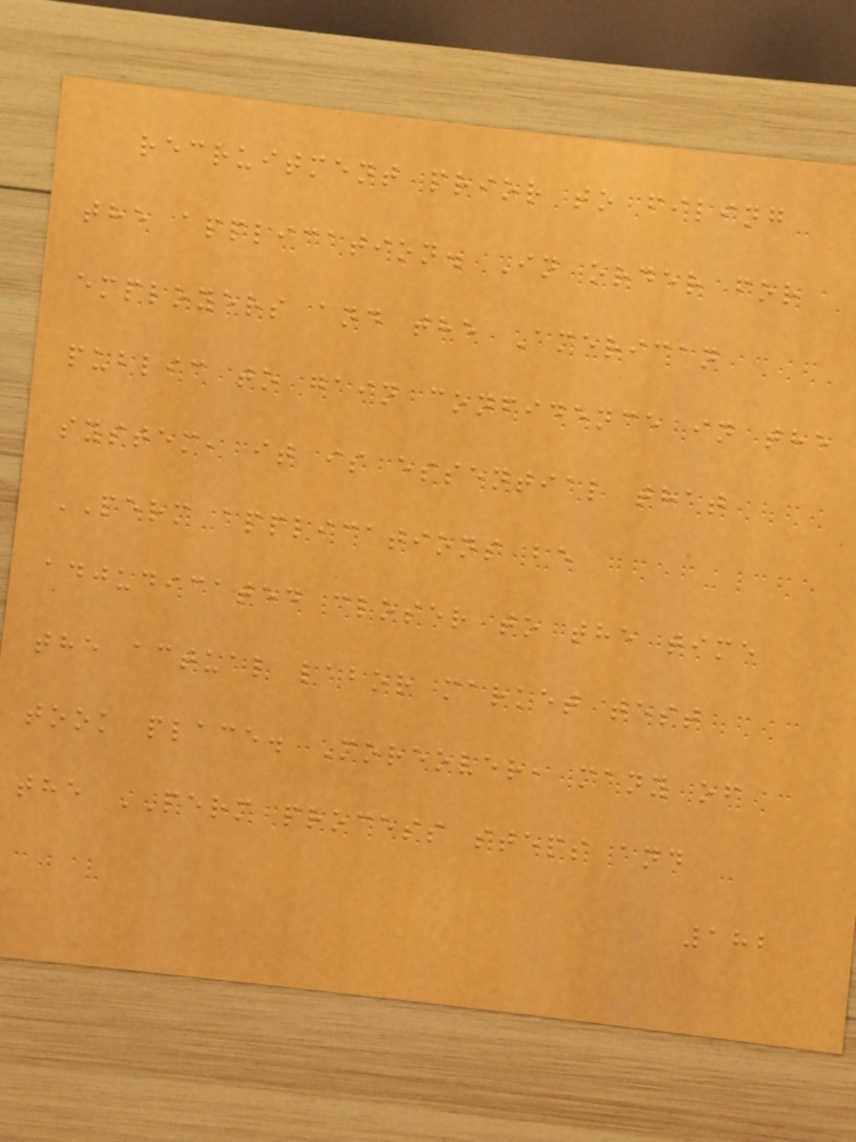recruitment prior to filing
the application. In order for
employers and the American
public to gain confidence in the
system, it is essential that
PERM applications be
adjudicated closer to the time
the actual labor market test
took place. Moreover, many of
the PERM process steps and
182
